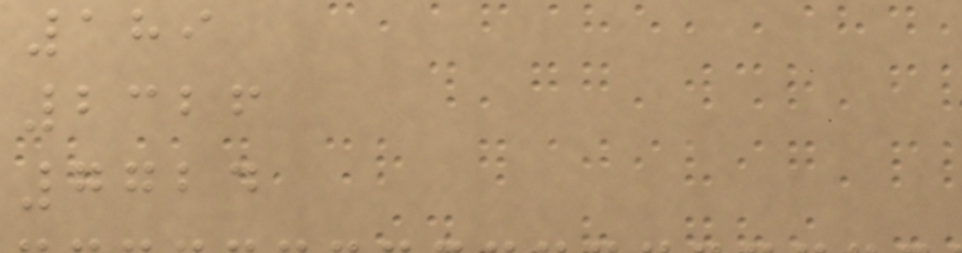189
2326
7724
